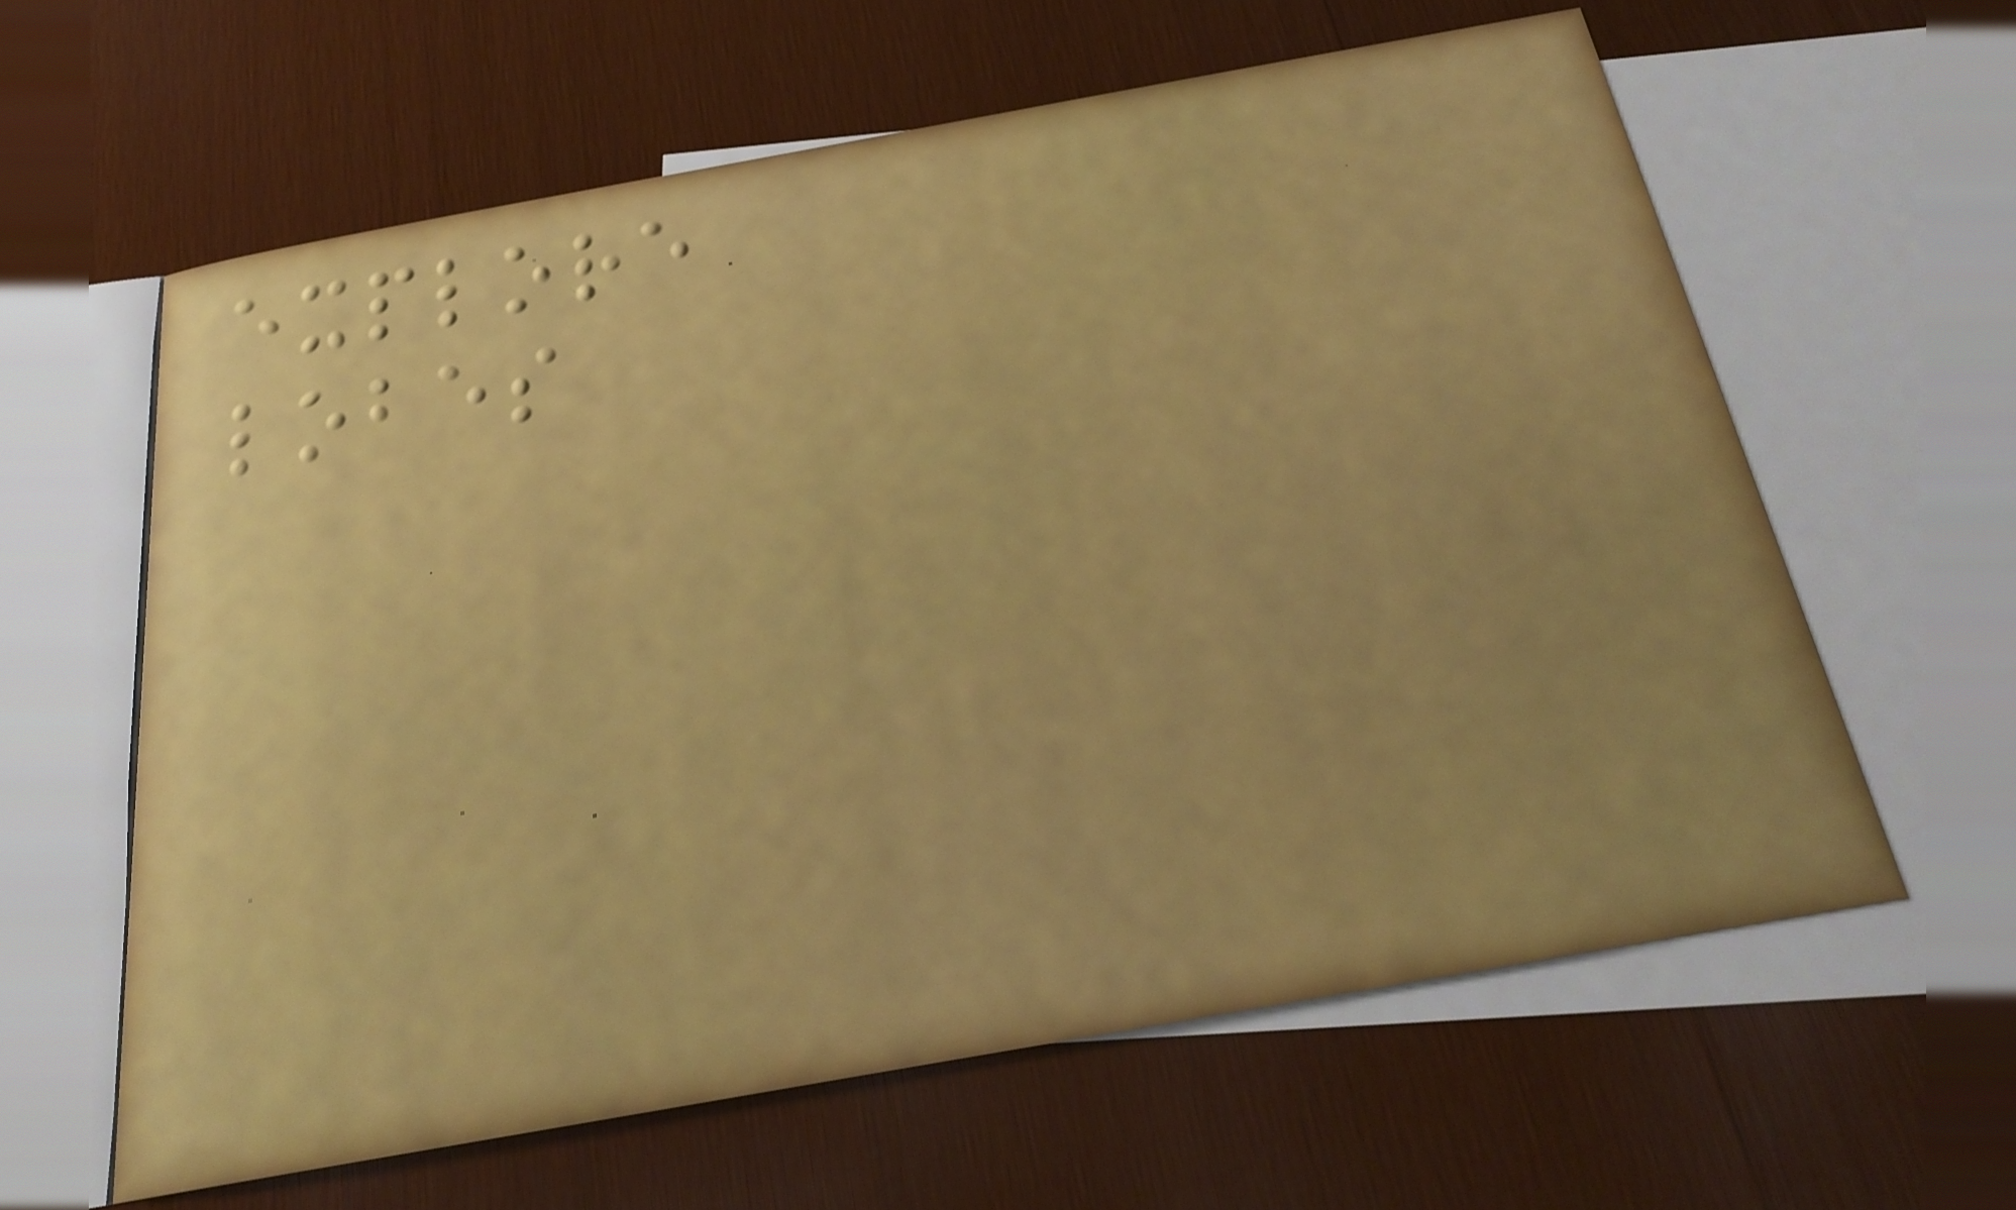explore
lobes
